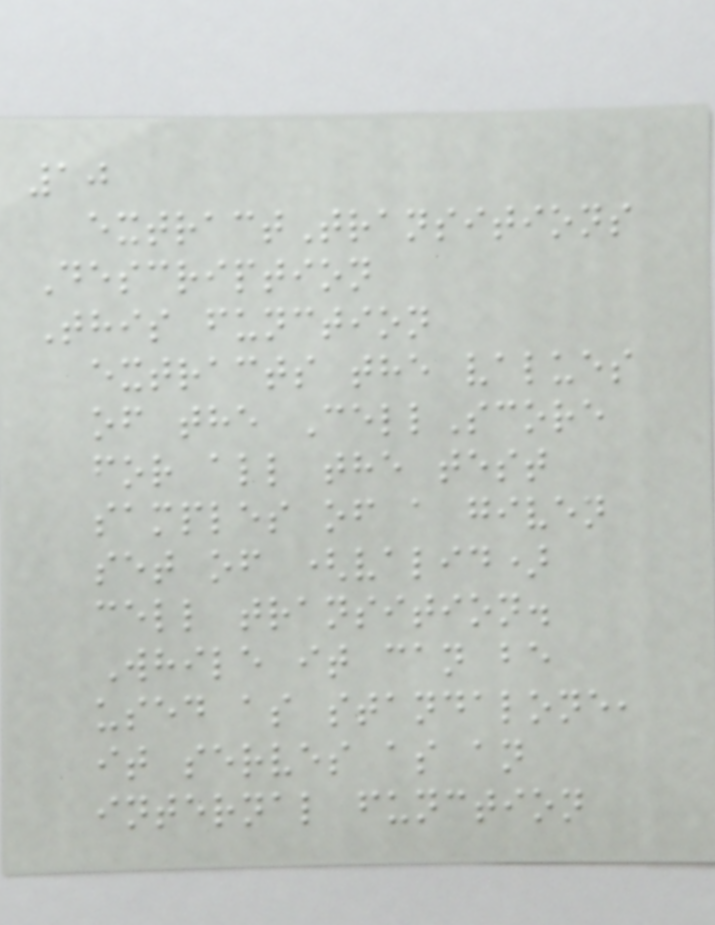10
extractTransitions
Description
This function
extracts the values
of the CellScore
for all the test
samples of a given
set of (valid)
cell transition.
While it can be
used as standalone,
it serves as an
internal function
